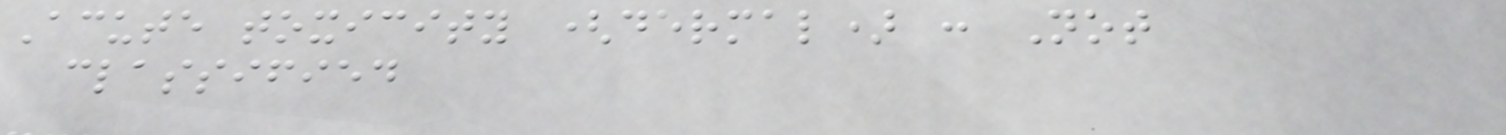Acute toxicity (dermal) : Not
classified
